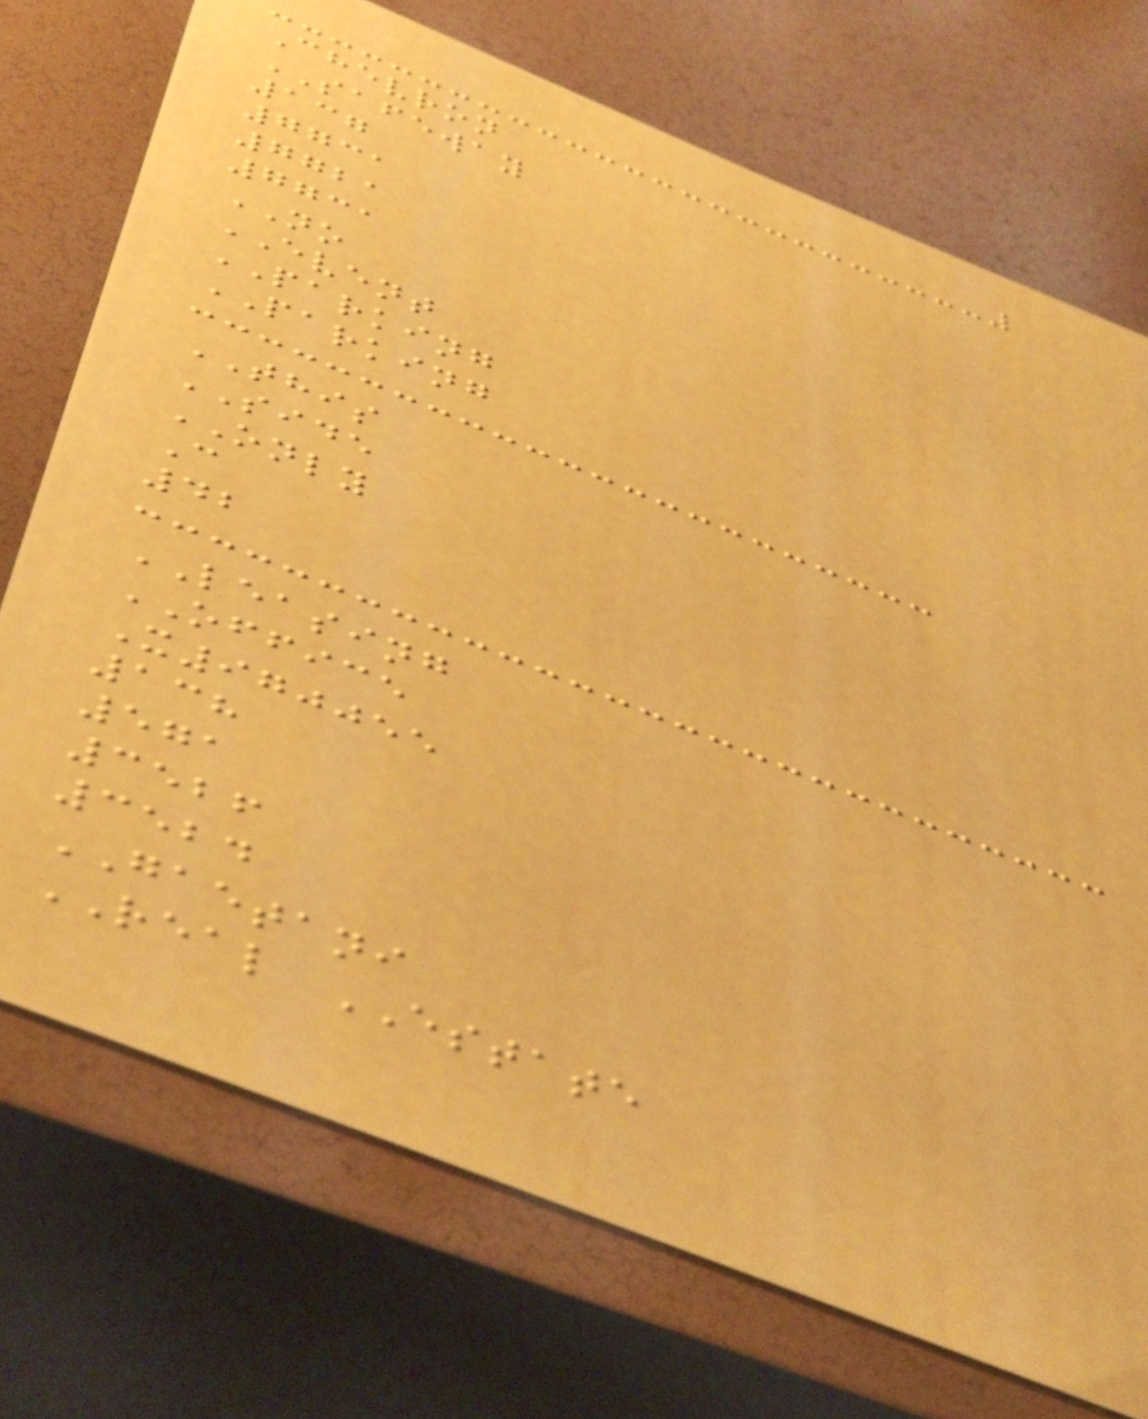Chevron
SAFEWAY
137
7731
7721
7731
NO
EVENT
PARKING
PARKING
THIS
SIDE
ONLY
C
42
LEASING
OFFICE
X970055
138
571
3526
3524
GAETANI
REAL ESTATE
